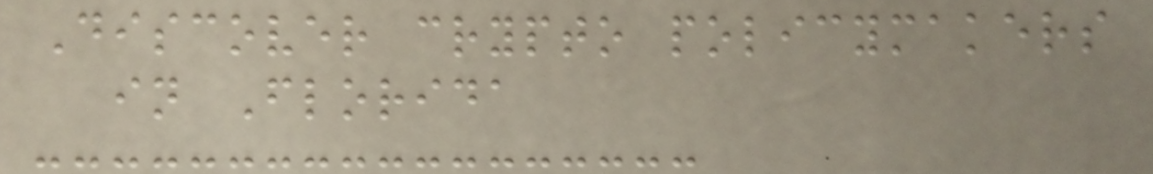Discover crypto policymakers
in Florida
